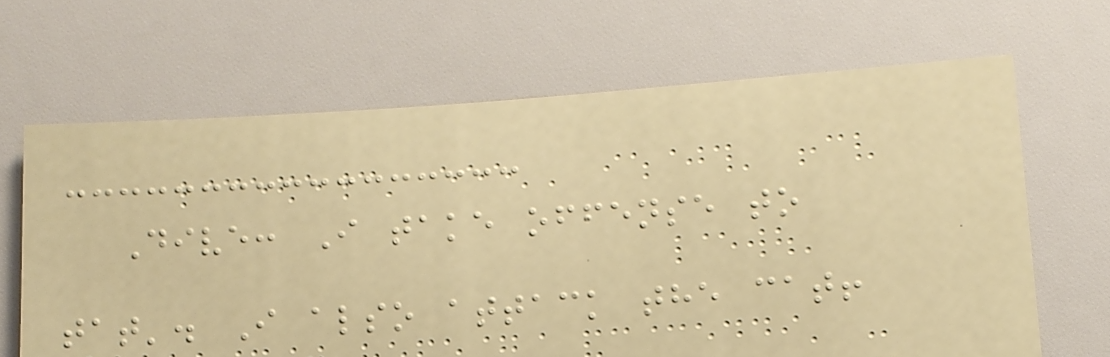Dive: I take offense to
tat'. I also attack the cat!
